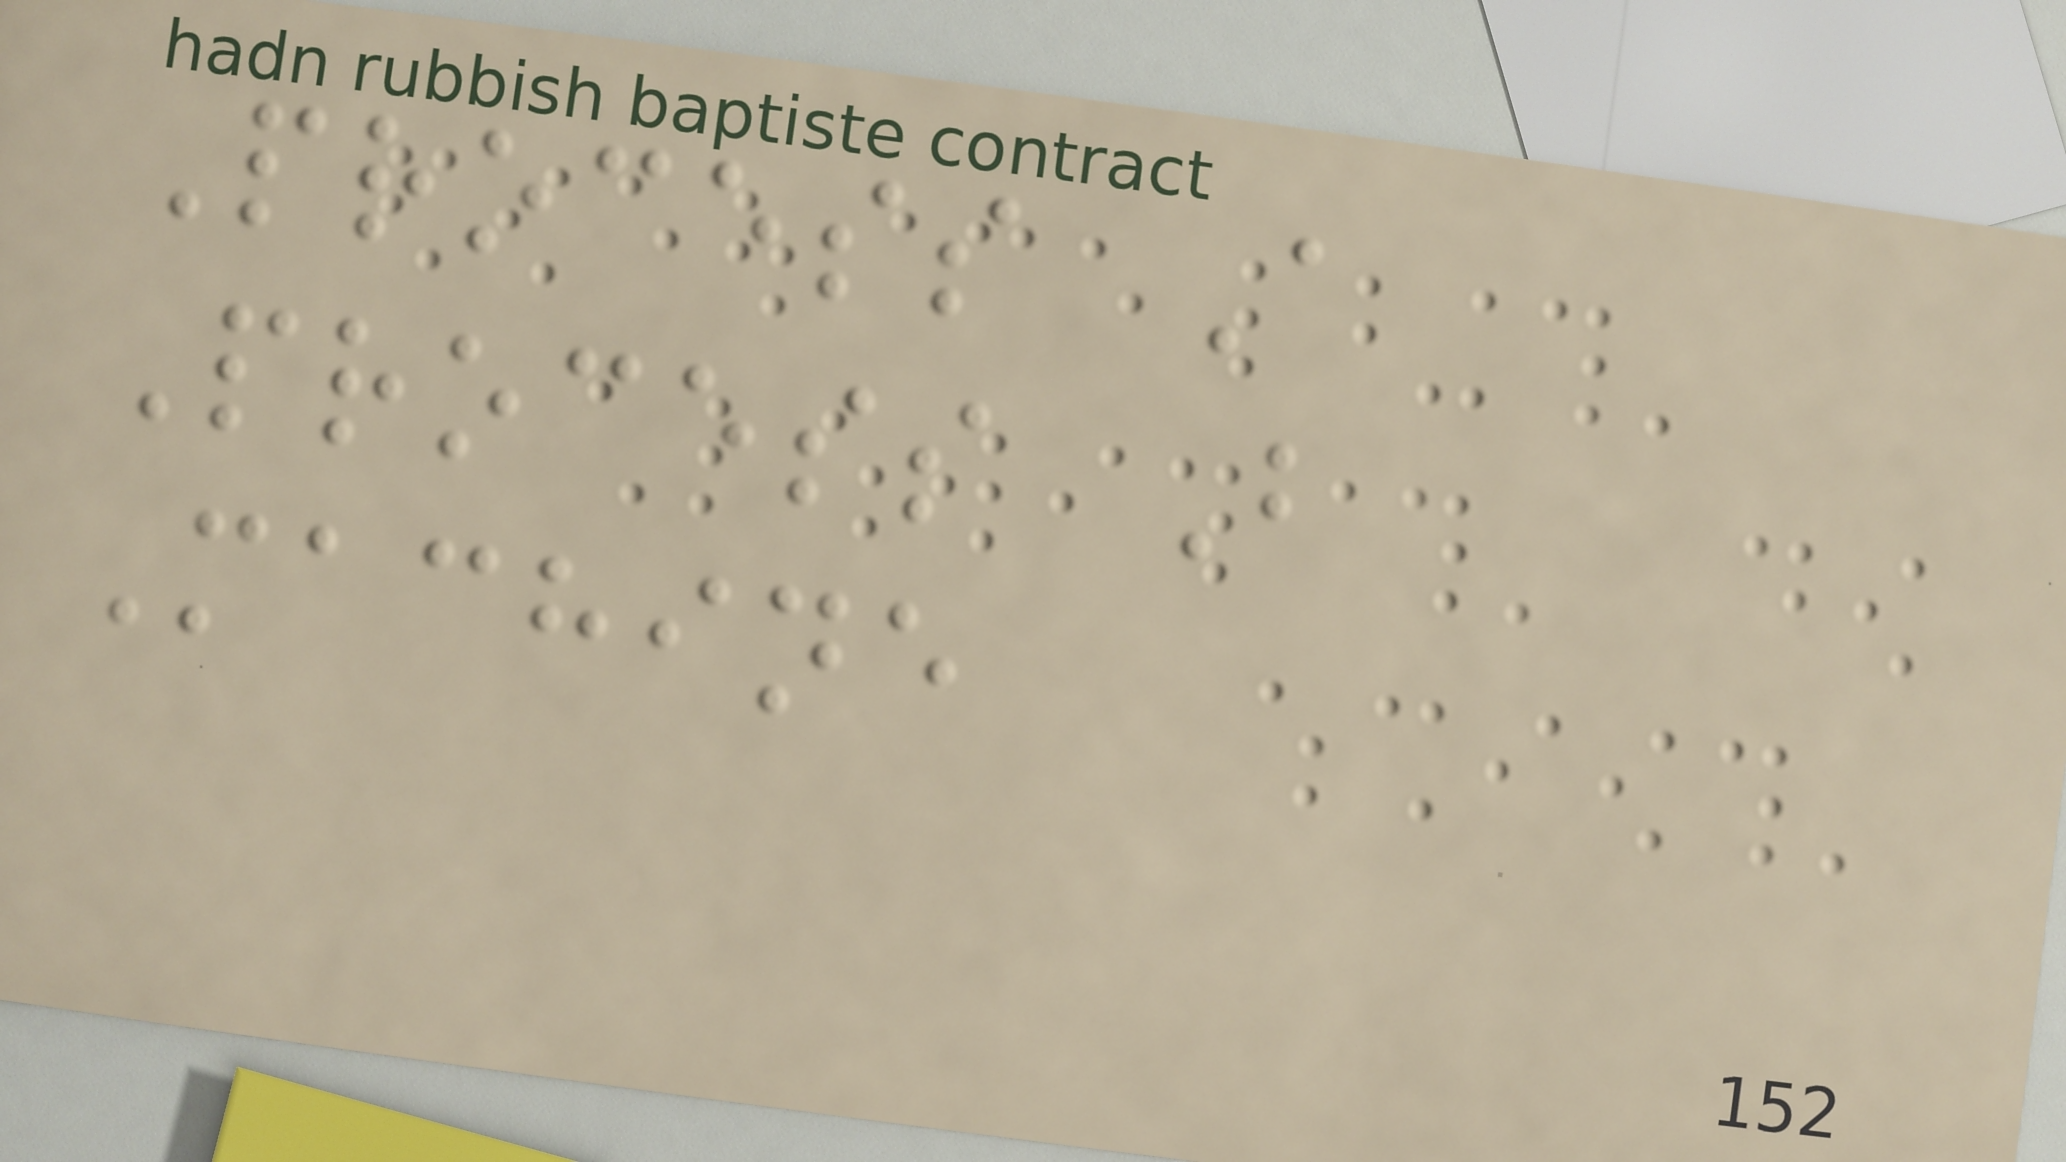Process A
Process B
Machine
